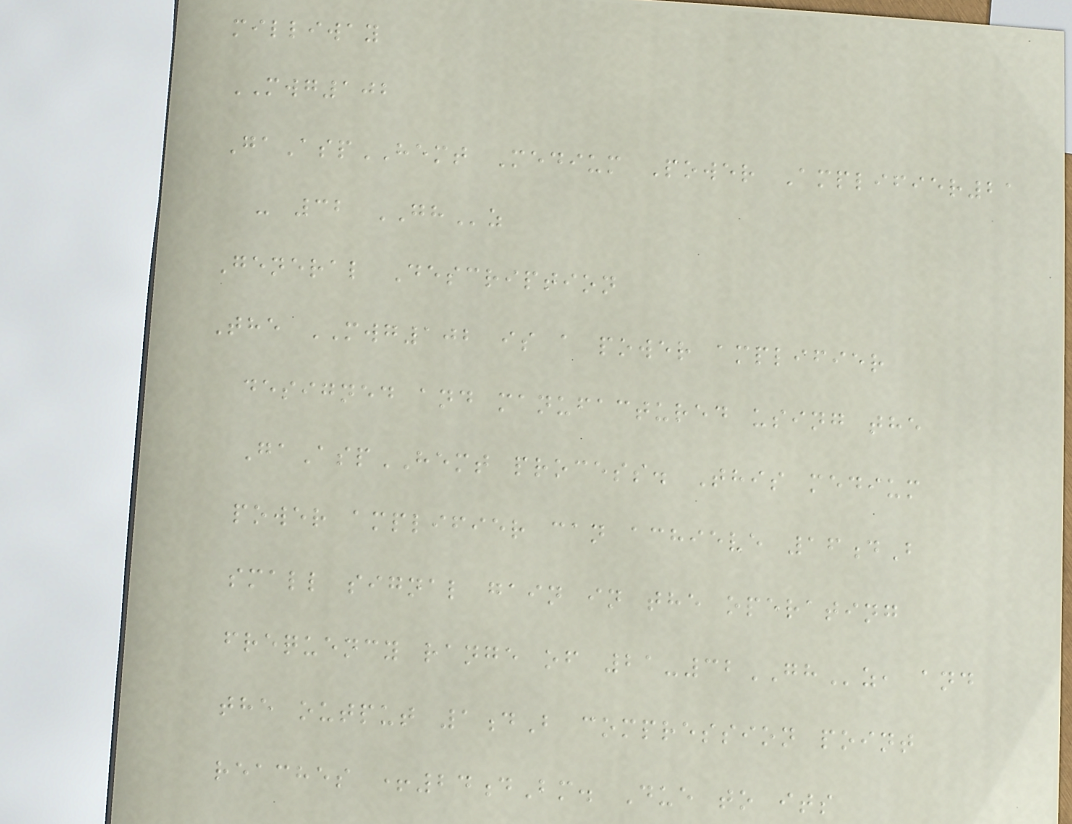milliway
MWG102
GaAspHEMT Medium Power Amplifier21
- 32 GHz
General Description
The MWG102 is a power amplifier
designed and manufactured using the
GaAspHEMT process. This medium
power amplifier can achieve 16dB
small signal gain in the operating
frequency range of 21-32GHz, and
the output 1dB compression point
reaches +24dBm. Due to its
